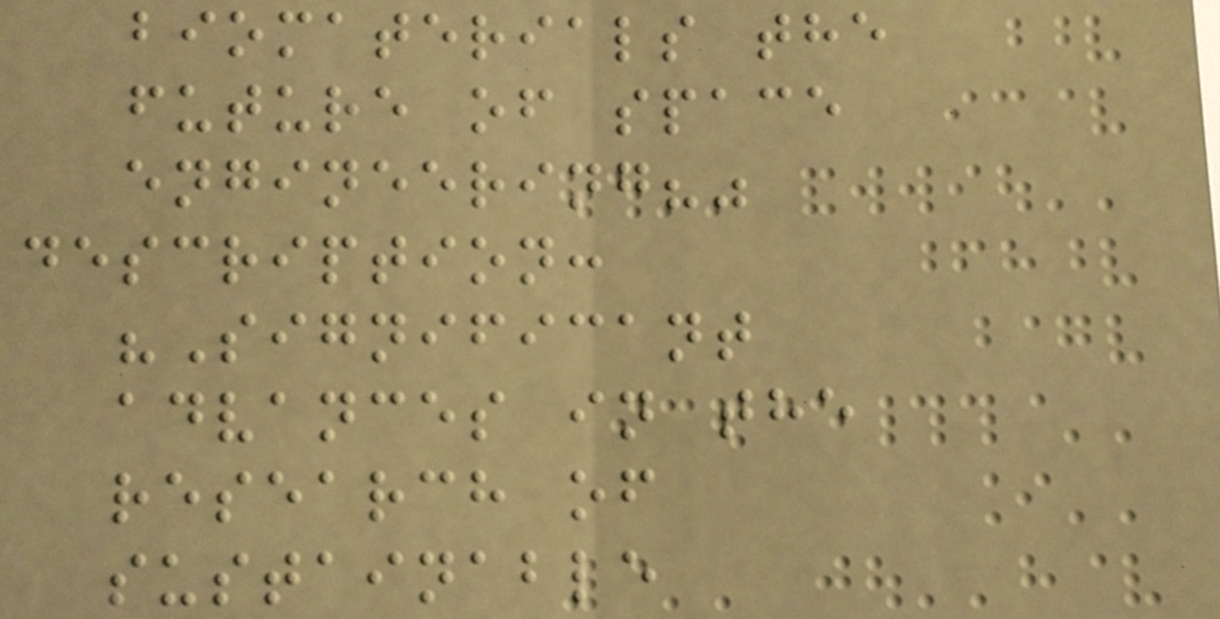biomaterials the
future of space
engineering?"
description:
"Significant
advances in the
research of
sustainable
